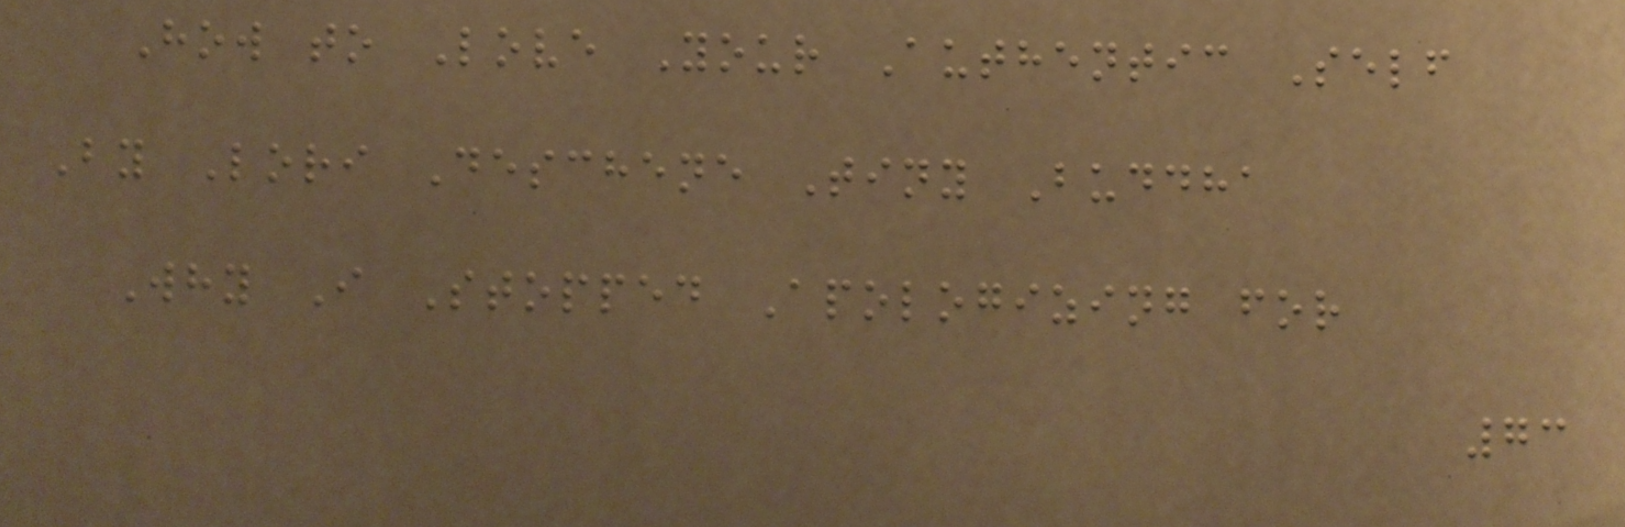How to Love Your Authentic Self
By Lori Deschene Tiny Buddha
Why I Stopped Apologizing for
73
